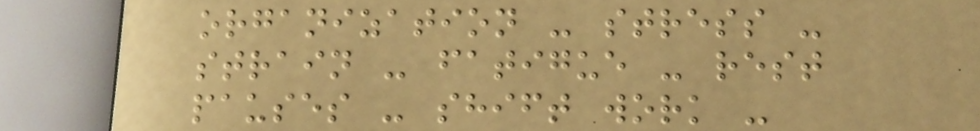organization - stress -
strain - fatigue - rest
pauses - shift work -
